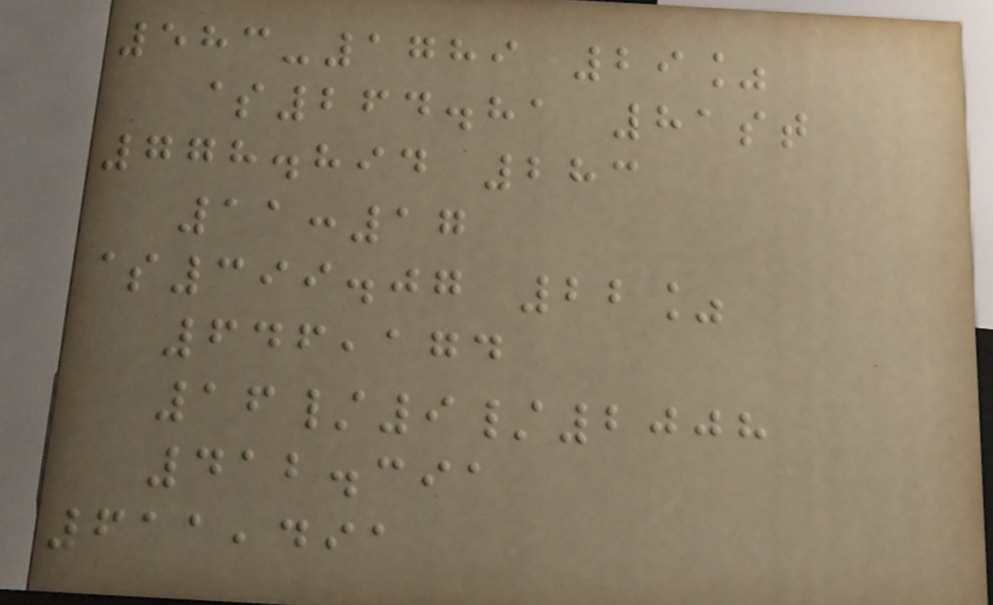583-1789 29%
$264.81 81st
778.894 283
11:17
$399.07 22%
646,174
16/9/2008
412.391
611,491
